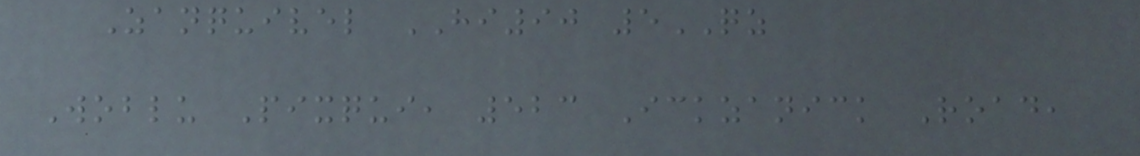Zanquivel HI90 5QZ
Woblu Pixqui, 523 Ickzanick Road,
